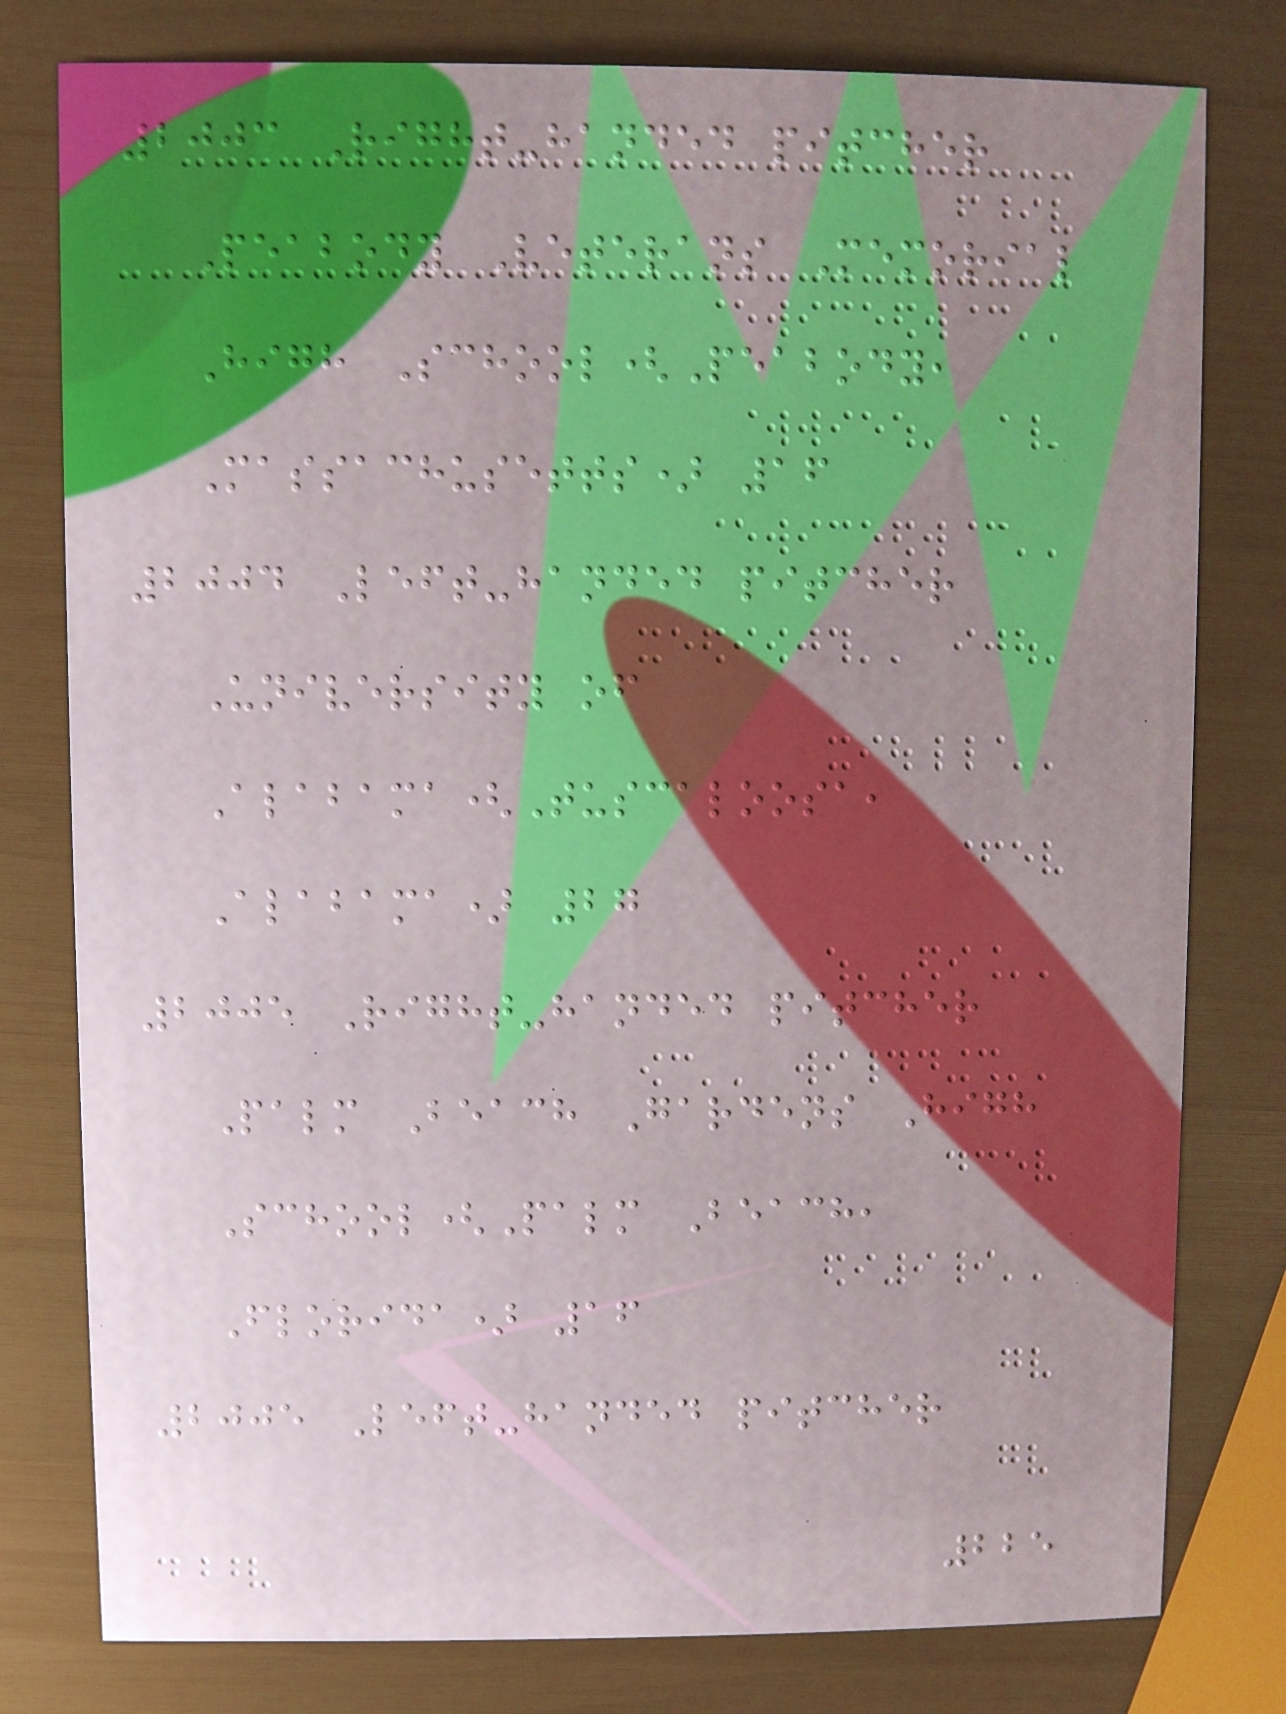2003 Right-handed pitcher
Peabody Veterans Memorial
High School(Peabody,
Massachusetts) 16
2004 Left-handed pitcher
University of
Alabama(Tuscaloosa,
Alabama) 27
2005 Right-handed pitcher
Palm Beach Gardens High
School(Palm Beach,
Florida) 16
2005 Left-handed pitcher
225
